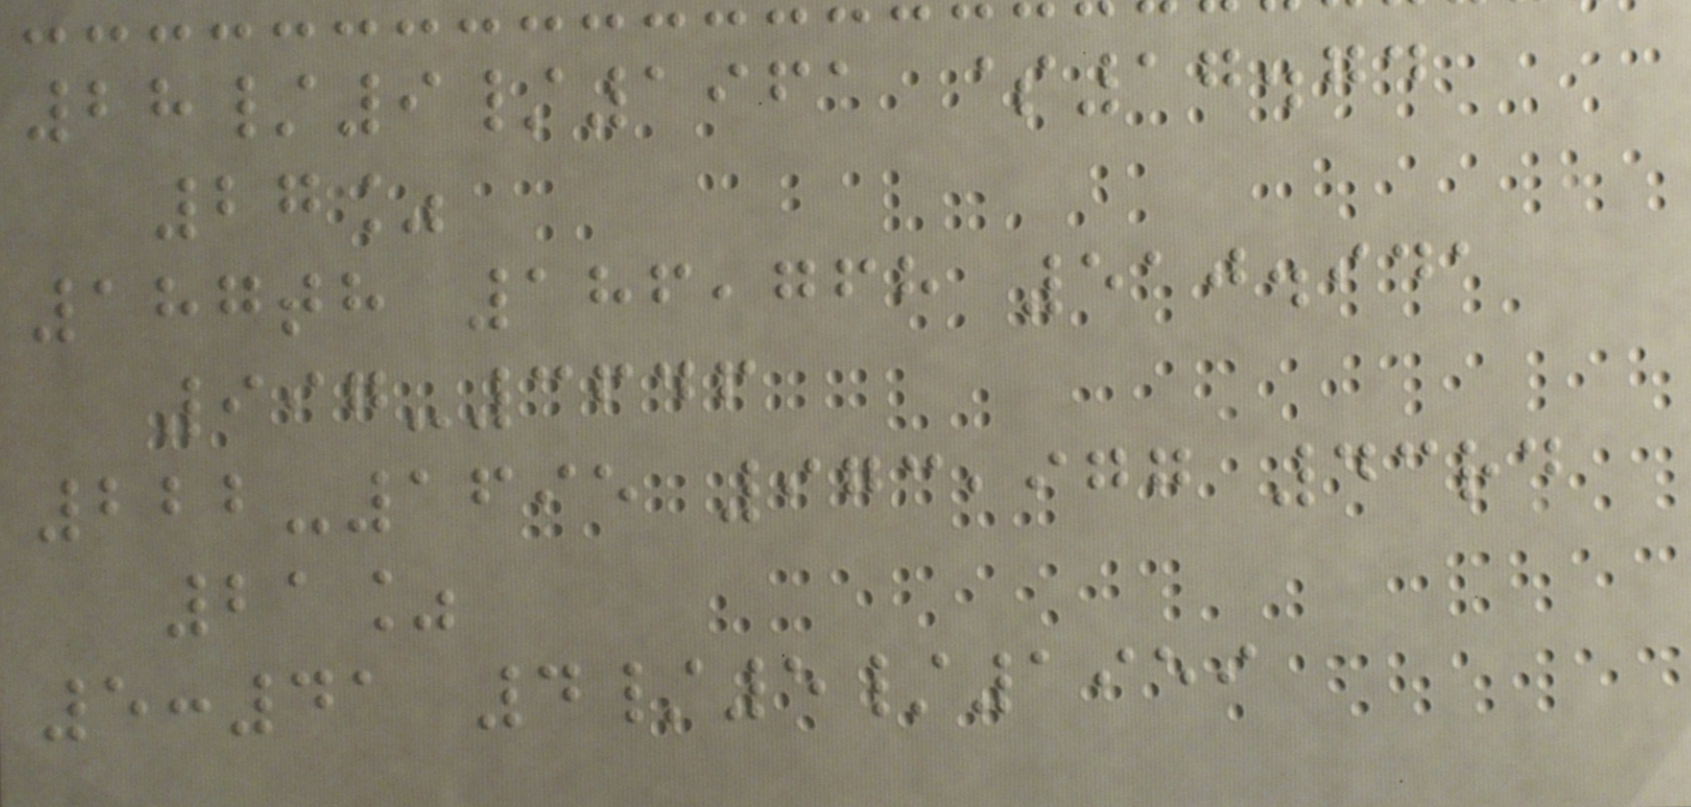28/9/1961 $17.74
27%
187th 186,768 510.941
997-3646
222-1695 973,977 43rd
21%
5:41 4/5/1959
